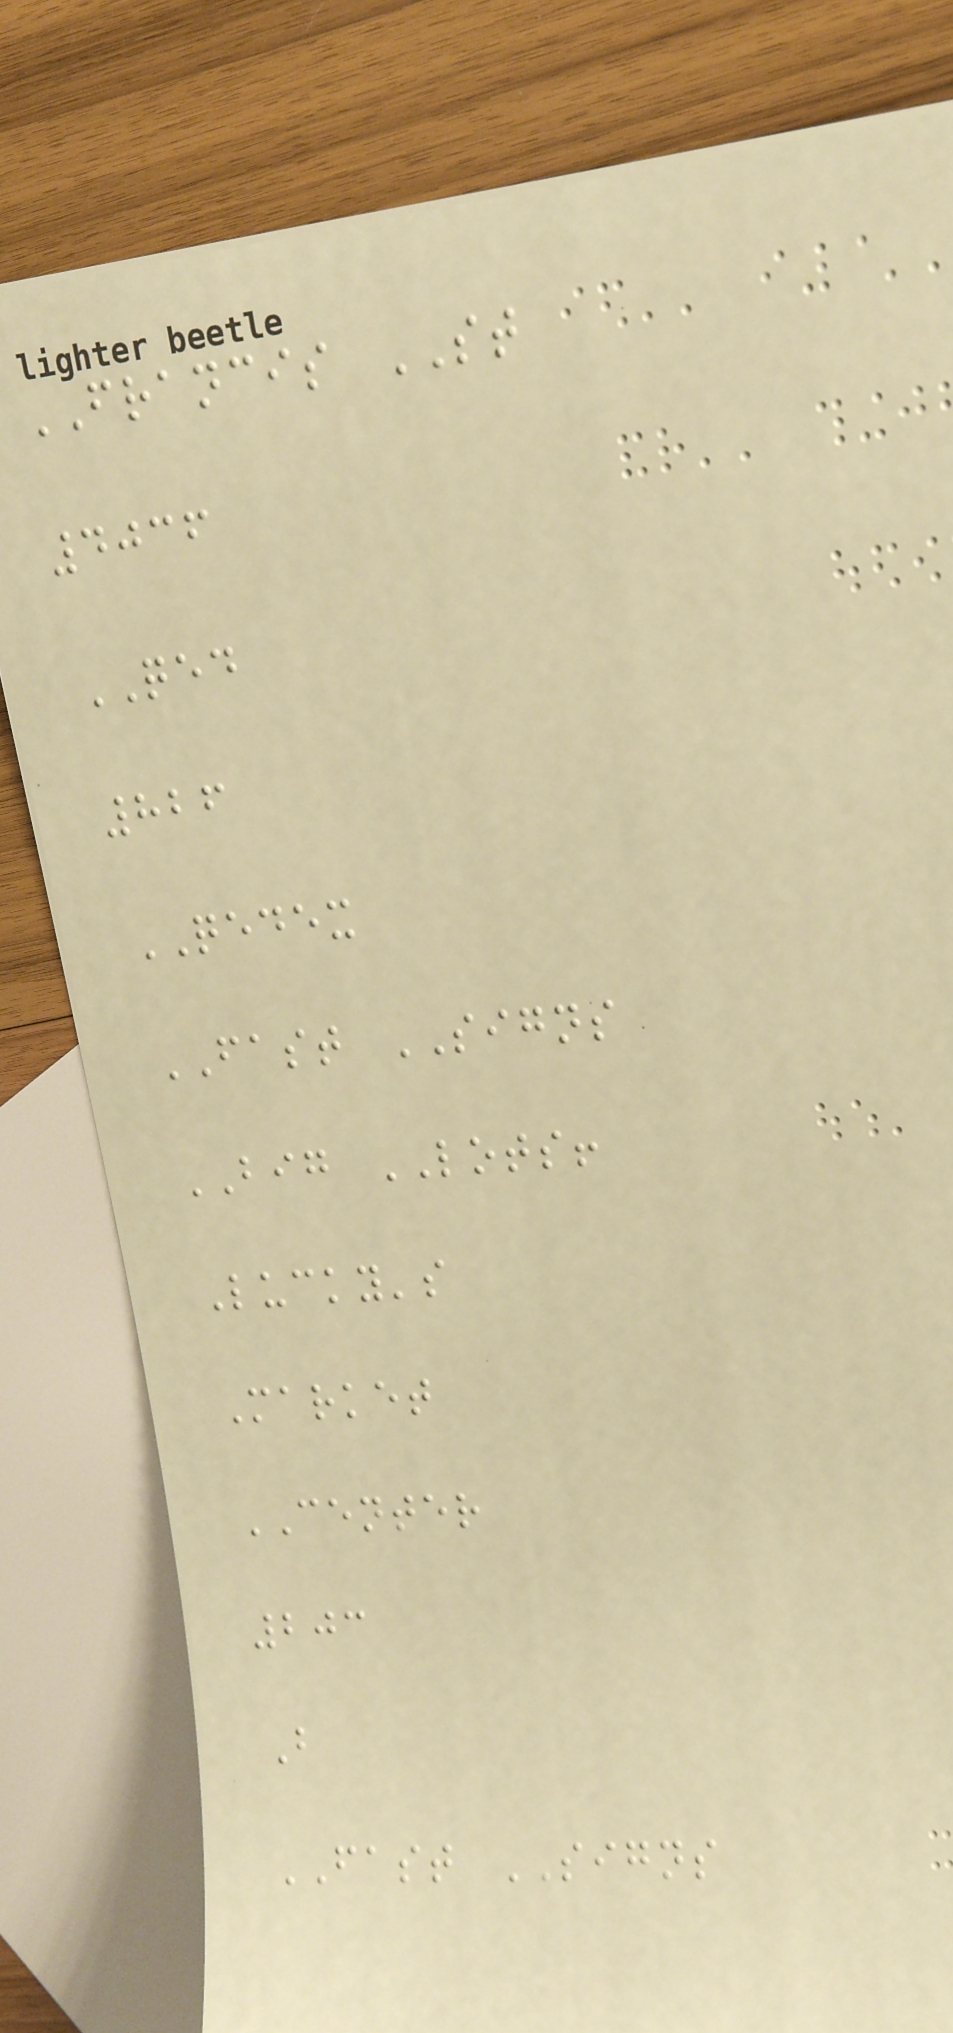FRANCIS ST
4036
QED
826
QEDEX
FAST SIGNS
BIG LOTS!
Lucky's
Market
CENTER
203
B
FAST SIGNS
